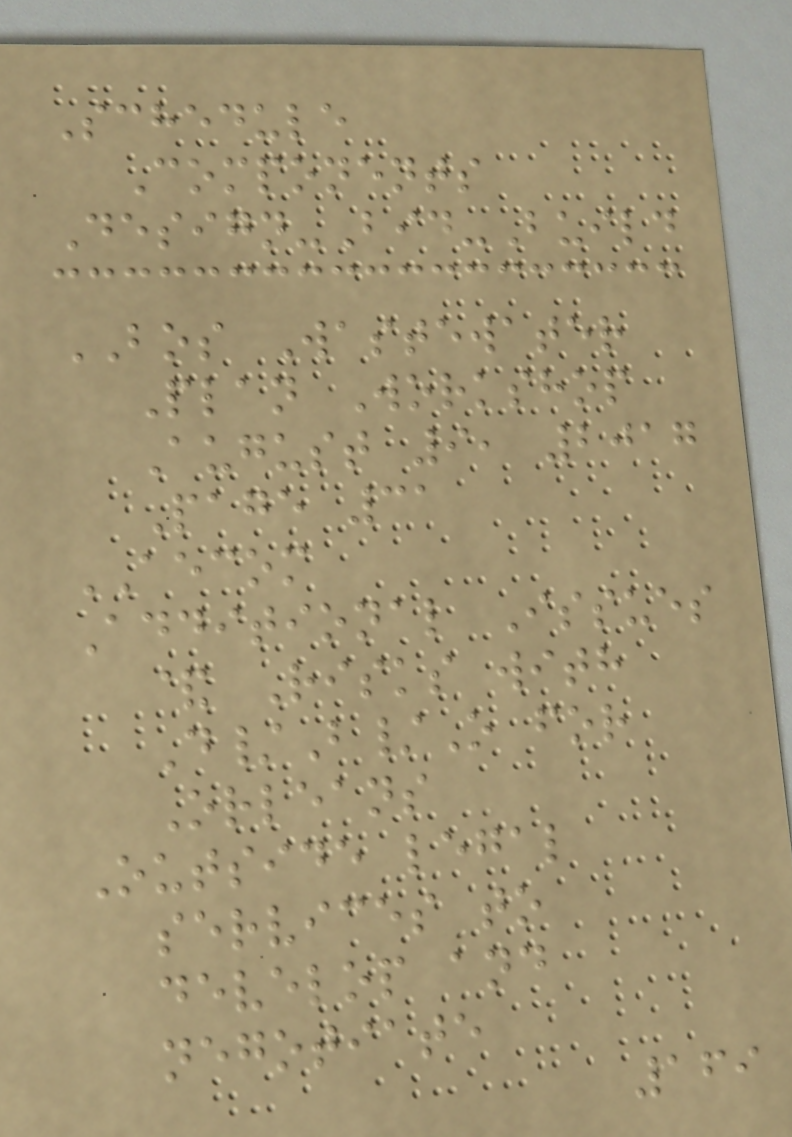Schedule
Components
Design-Bid-Build
BOS Wastewater
Plan Workshop
August 9, 2017
Page 31
AECOM
Additional Issues
& Risks with
D/B/O for
Orleans
Outside legal
services to
develop and
negotiate
169
